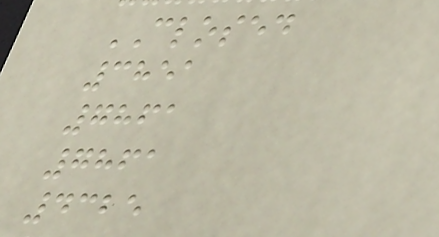CLOSED
3851
7861
7861
4325
